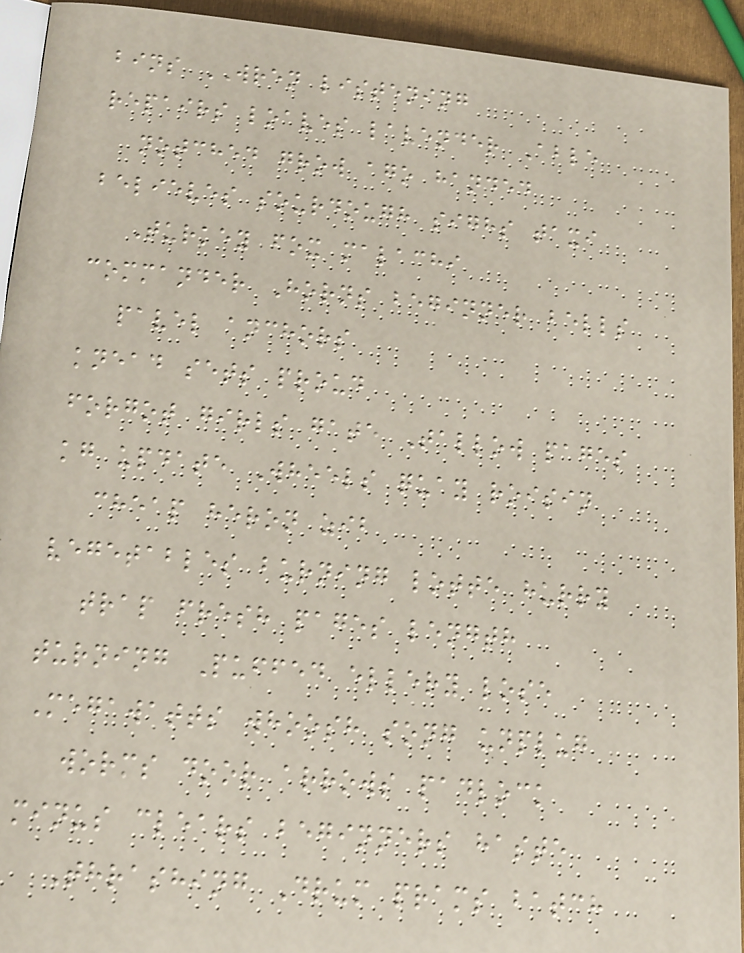bins WREN listening
repairs loaves lavender Able
notched grow ago handed
believes sourdough sighs taxi
Turkey fox malachi
commander Horns beginner bells
pavel anchors
knead sets proud
forgot girls gate Tallow pages
kg update Wheels quay roisin
cheap heron zib
vegetables burning lotte hurry
trap fresh pages length
turning Puffed ellery lose
Megawatts whoosh song unplug
worms door arrows padlock
minus clears beginners haste
Thrashing Drum prams batch
